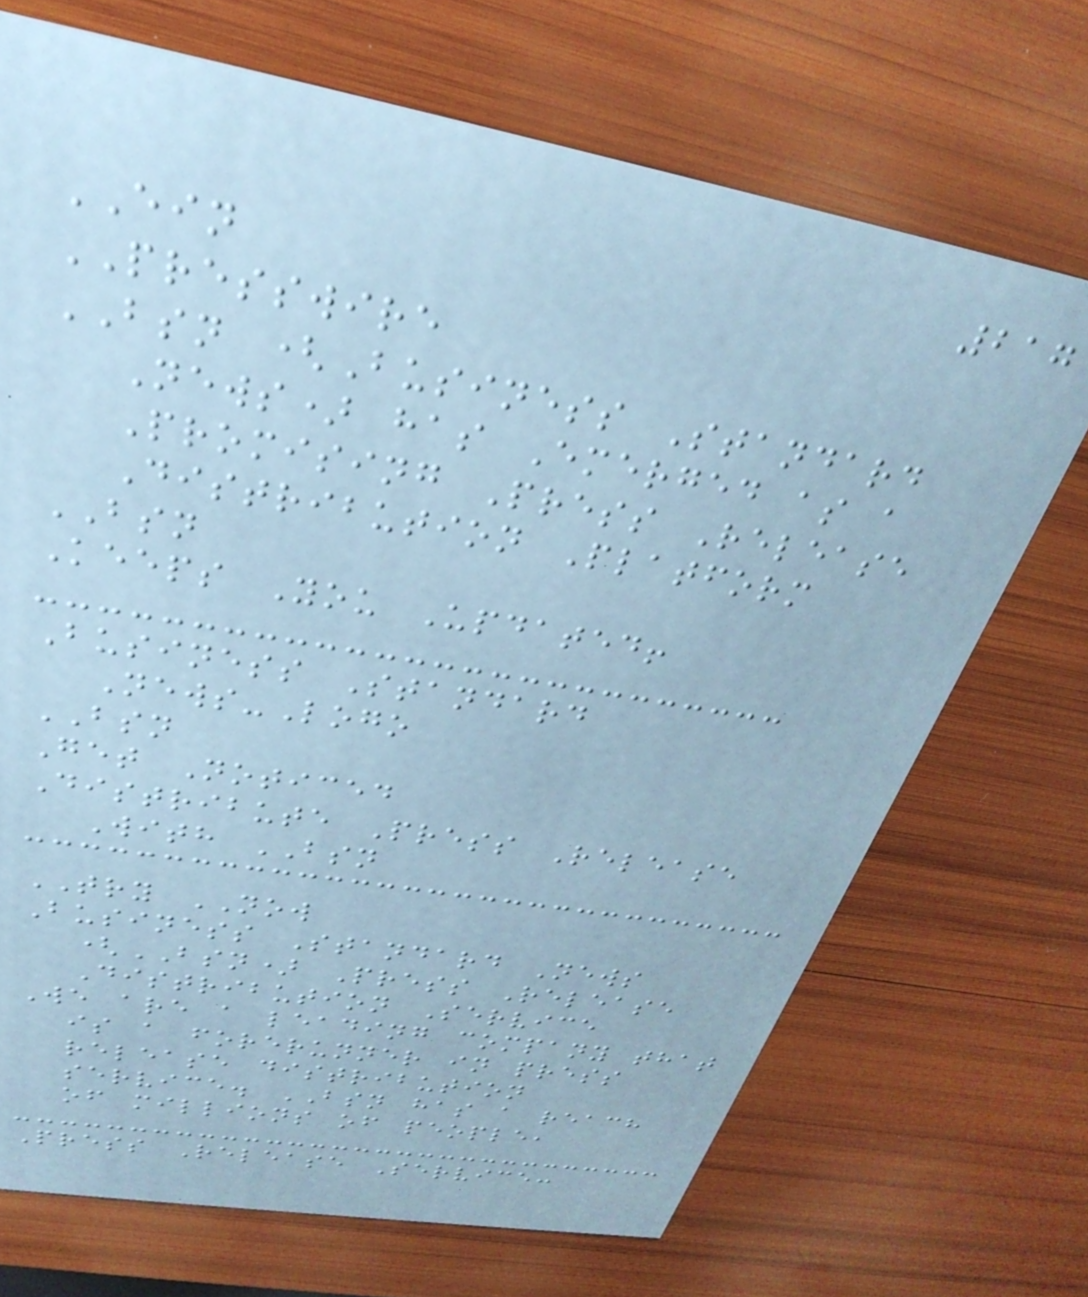217
EIN
PRESSWIRE
BSN (Business Standard
News) has Emerged as a
Promising Press Release
Distribution Platform
BSN
Keeps You Updated!
Business Standard
News-Logo
BSN
Get Noticed
Distribute Press Release
With BSN
TRY NOW
Business Standard News
(BSN) Press Release
Distribution Service
We are a leading company that
is a forerunner in press
release distribution
service. BSN has a reach
of millions of people,
Press Release Service:
